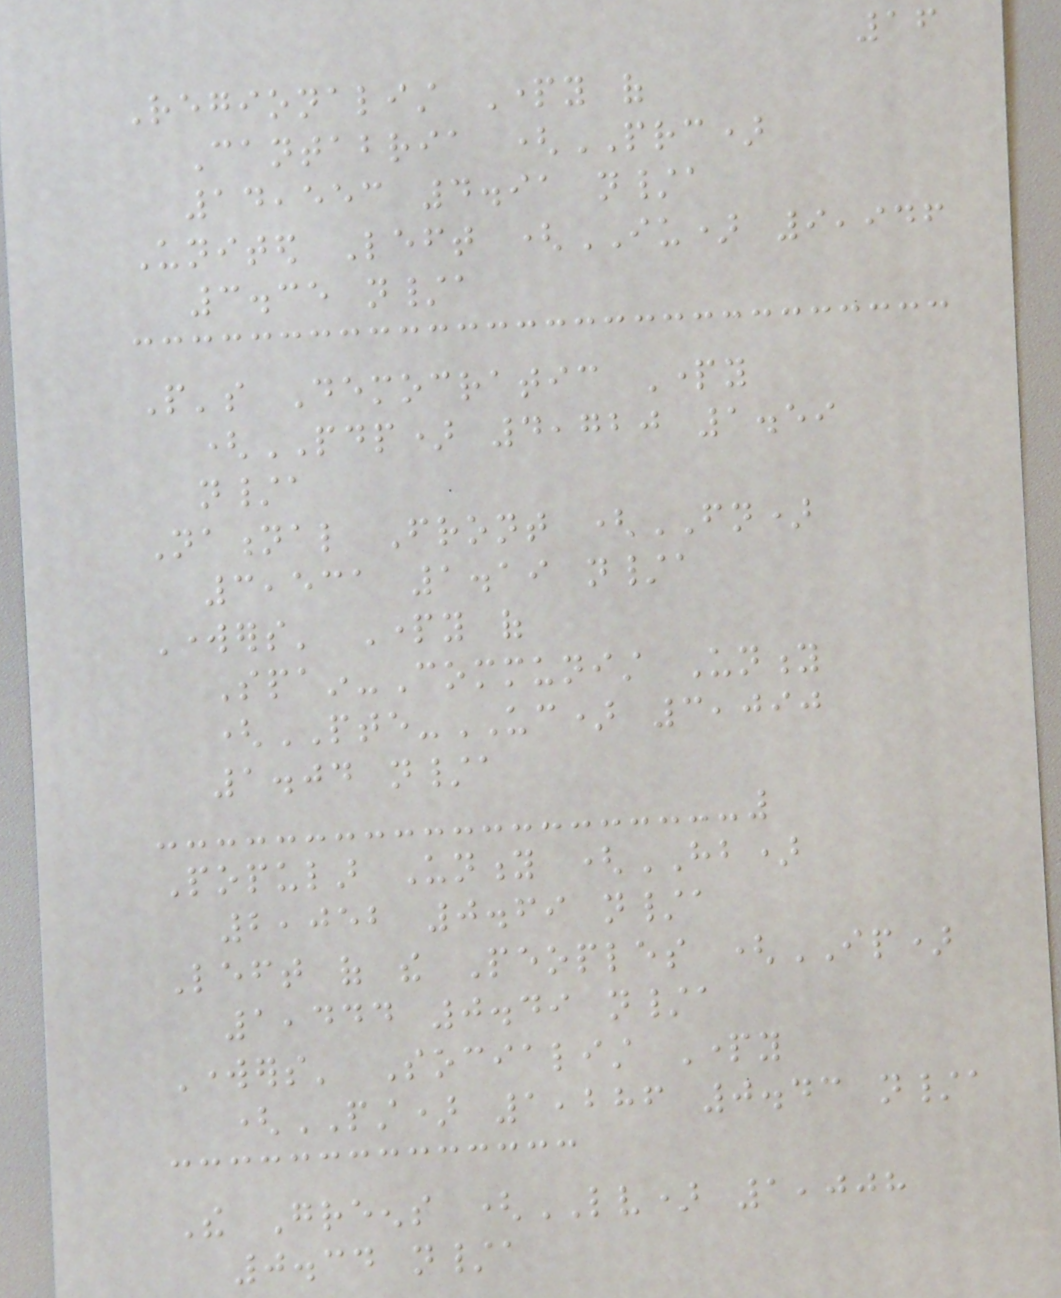16
Regionalist Party of
Cantabria (PRC)
14,553 4.91 n/a
United Left (IU) 9,946
3.35 n/a
People's Democratic Party
(PDP) 4,720 1.59
n/a
National Front (FN)
3,531 1.19 n/a
Workers' Party of
Spain-Communist Unity
(PTE-UC) 3,090
1.04 n/a
Popular Unity (HB)
2,052 0.69 n/a
Left of the Peoples (IP)
1,444 0.49 n/a
Workers' Socialist Party
(PST) 1,286 0.43 n/a
The Greens (LV) 1,008
0.34 n/a
